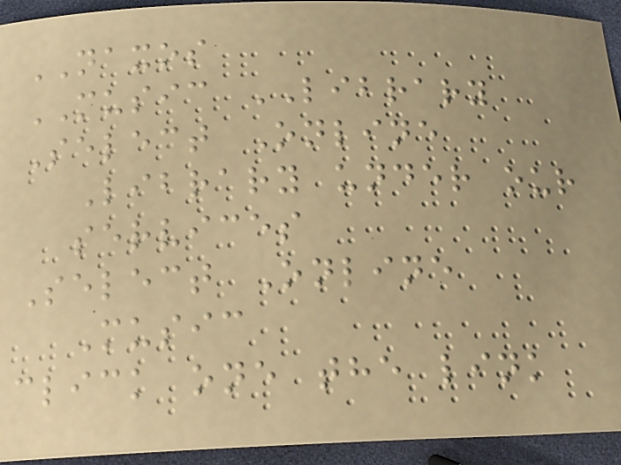NAXOS
MUSIC LIBRARY
Select Online
Library under our
services
Select Online
Music
click one the link
